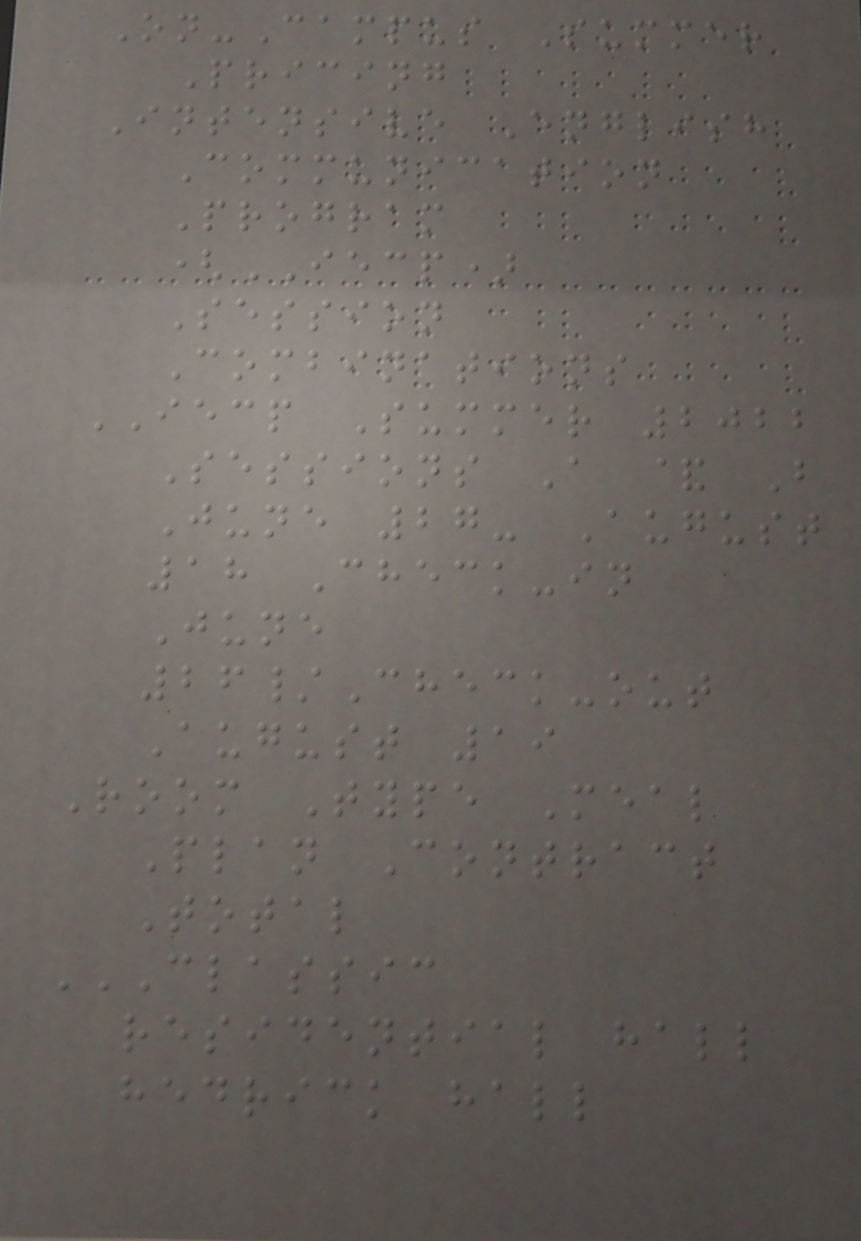On-Campus Summer
Pricing
Intensive English
Communication
Program
(IECP)
Session
Combinations
IECP Summer 2022
Sessions A & B
June 27- August
18 Check-in
June
26/Check-out
August 19
Room Type Meal
Plan Contract
Total
CLASSIC
RESIDENTIAL HALL
HEDRICK HALL
